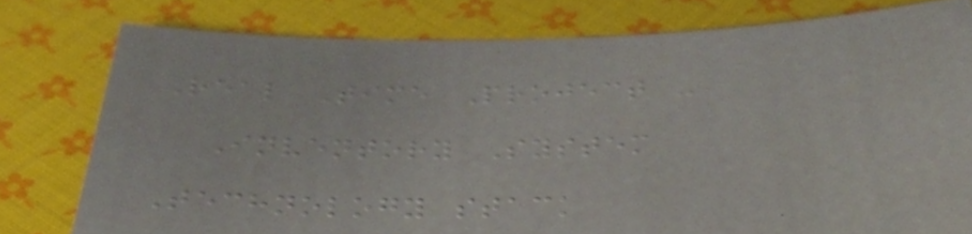Real Time Project -
Inventory System
Technology stack
